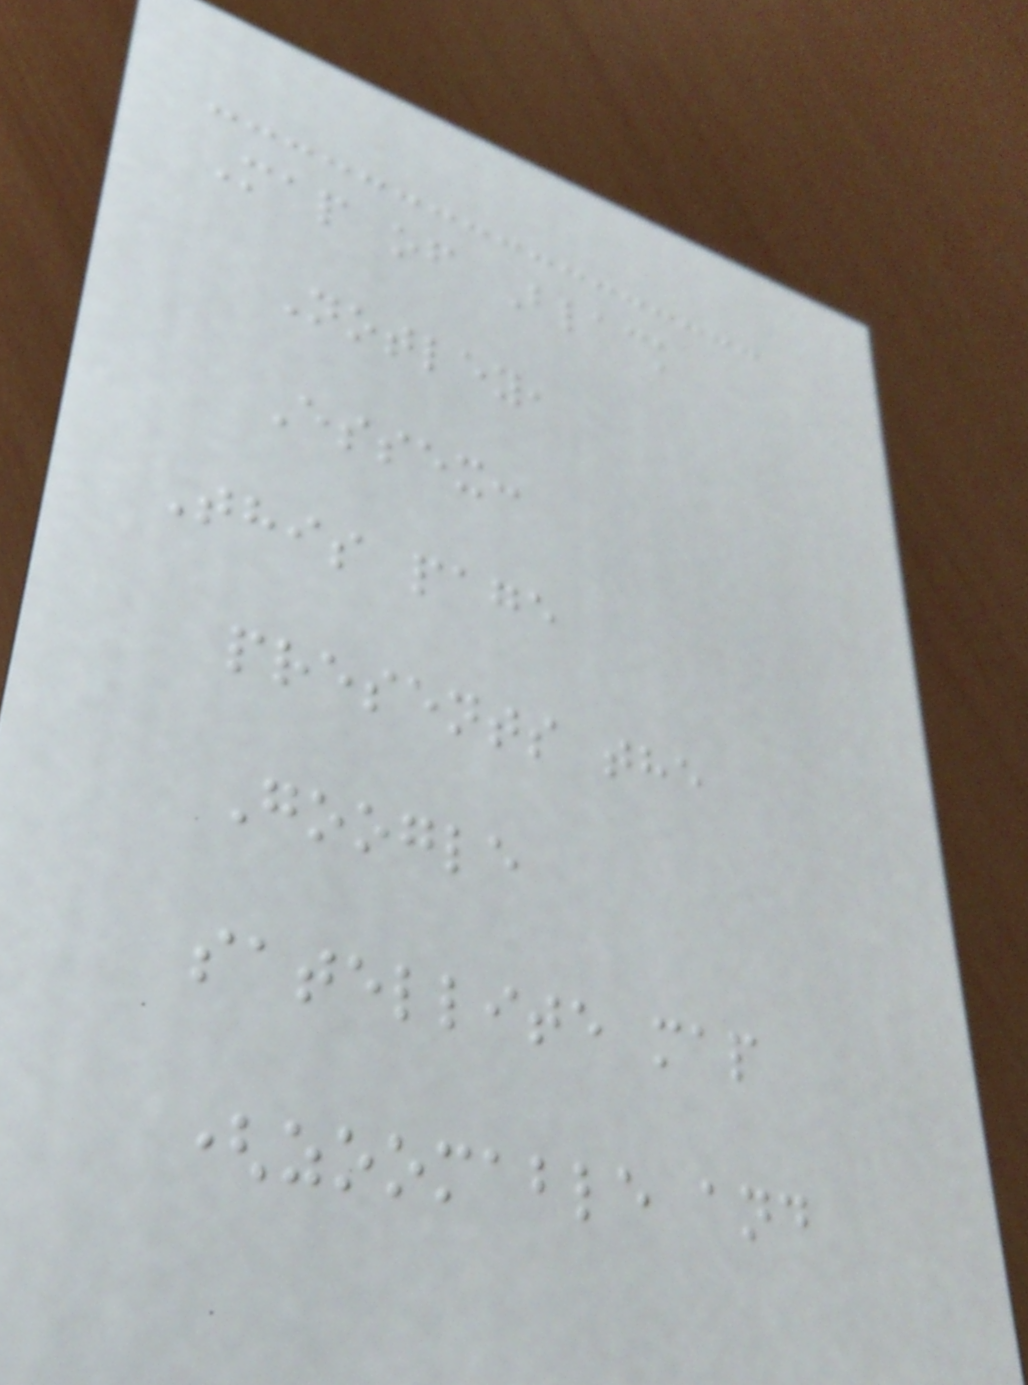Map of Black
Notley,
Essex:
This page
presents the
Google
satellite map
(zoomable and
